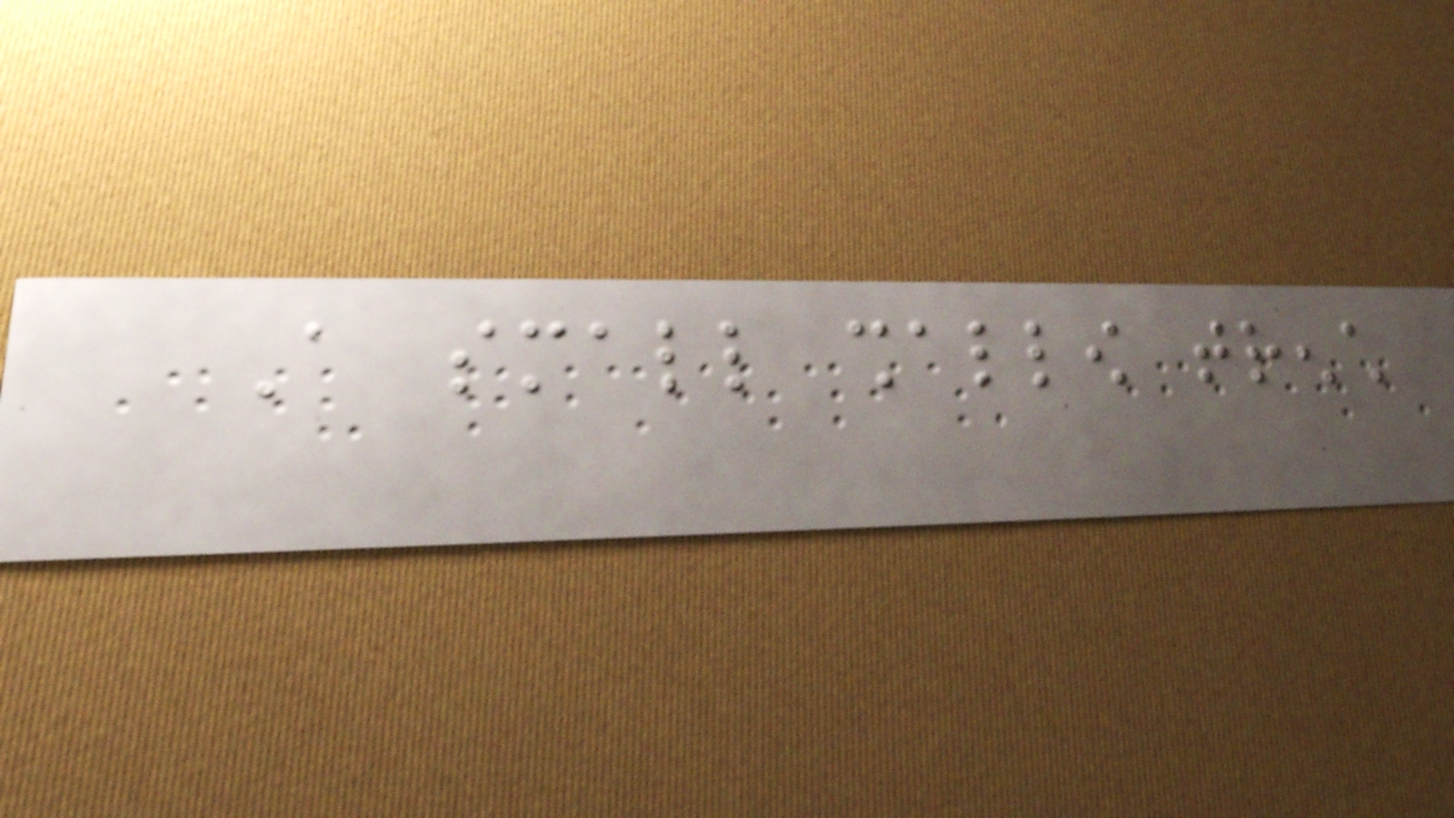A small shallow trench
